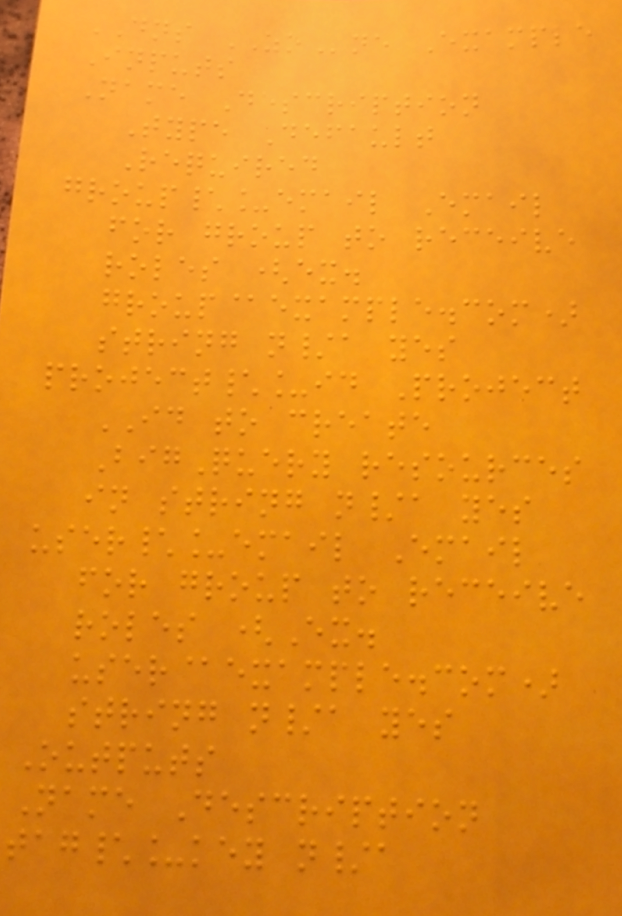DNS ZOne Example
Inputs
Name Description
Type Default
Required
group\_email Email
for group to receive
roles (ex.
group@example.com)
string n/a yes
project\_id Project
ID to create
BigQuery resources
in string n/a yes
user\_email Email
for group to receive
roles (Ex.
user@example.com)
string n/a yes
Outputs
Name Description
tag\_key n/a
